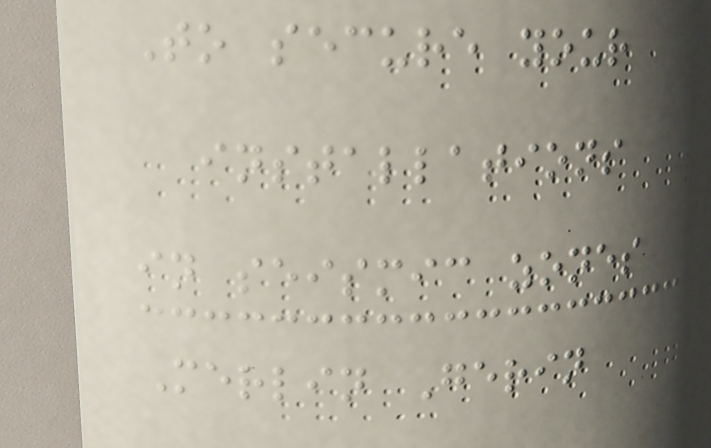To secure your
installations
in seismic zones
Merlin Gerin
